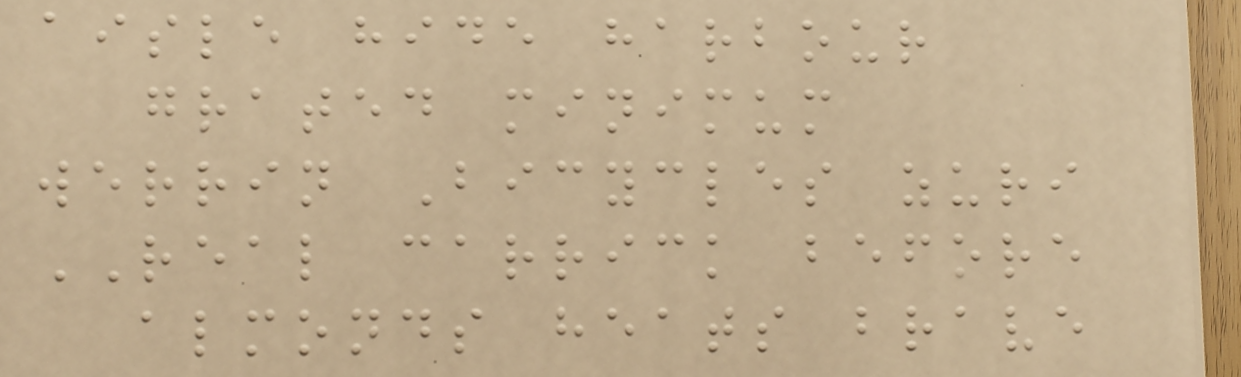aisle hide harbour
grated minimum
werrin Bicycles zuri
REAL carrick before
almonds heats brave
